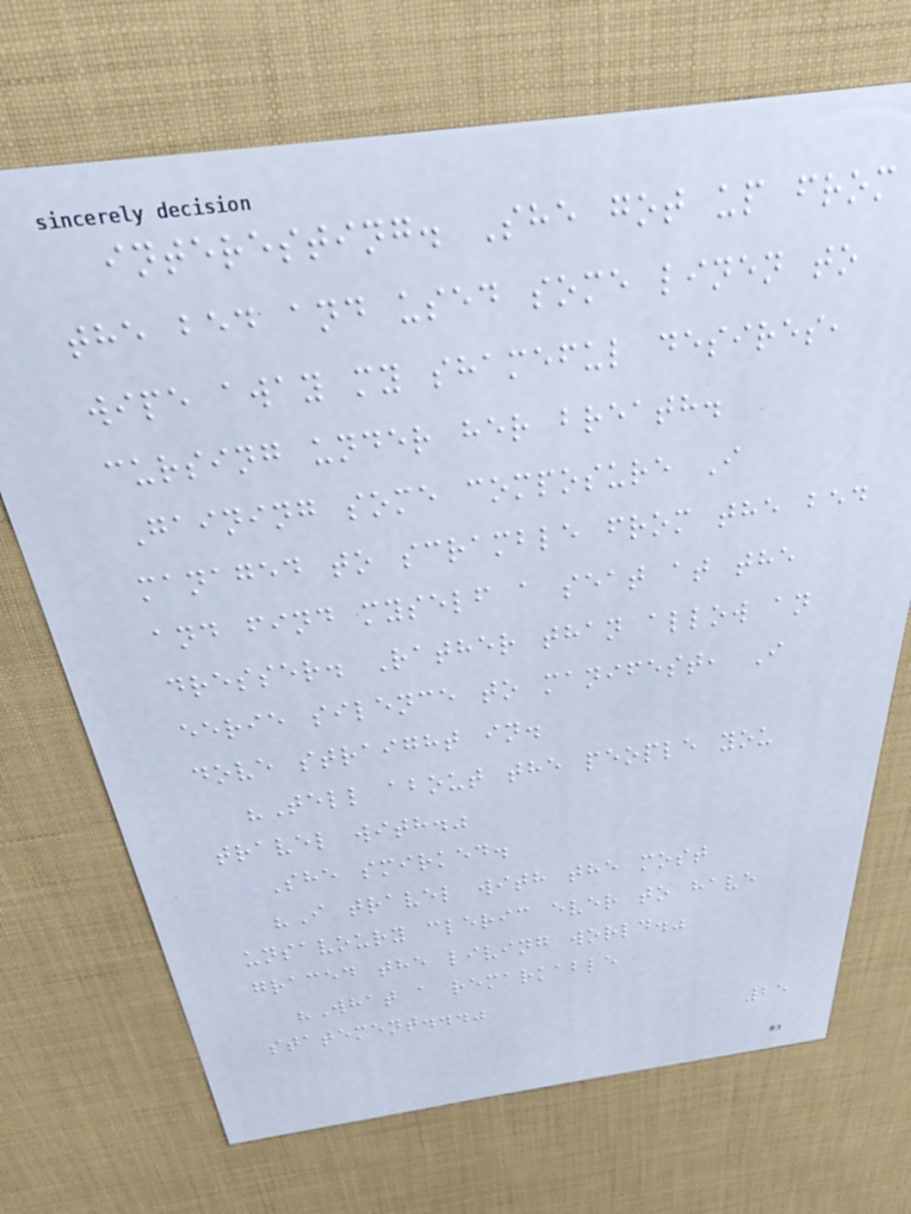interesting. She got up from
the bed and used some linen to
wipe away my shameful desires,
cursing under her breath.
Gaining some composure I
managed to scramble from the bed
and find myself a seat at the
dresser. Rather than allow an
eerie silence to manifest, I
dove straight in.
"Tell about the people you
travel with."
She smirked.
"I travel with the most
unsavoury cleric ever to have
graced the living world."
"What a remarkable
statement..."
25
